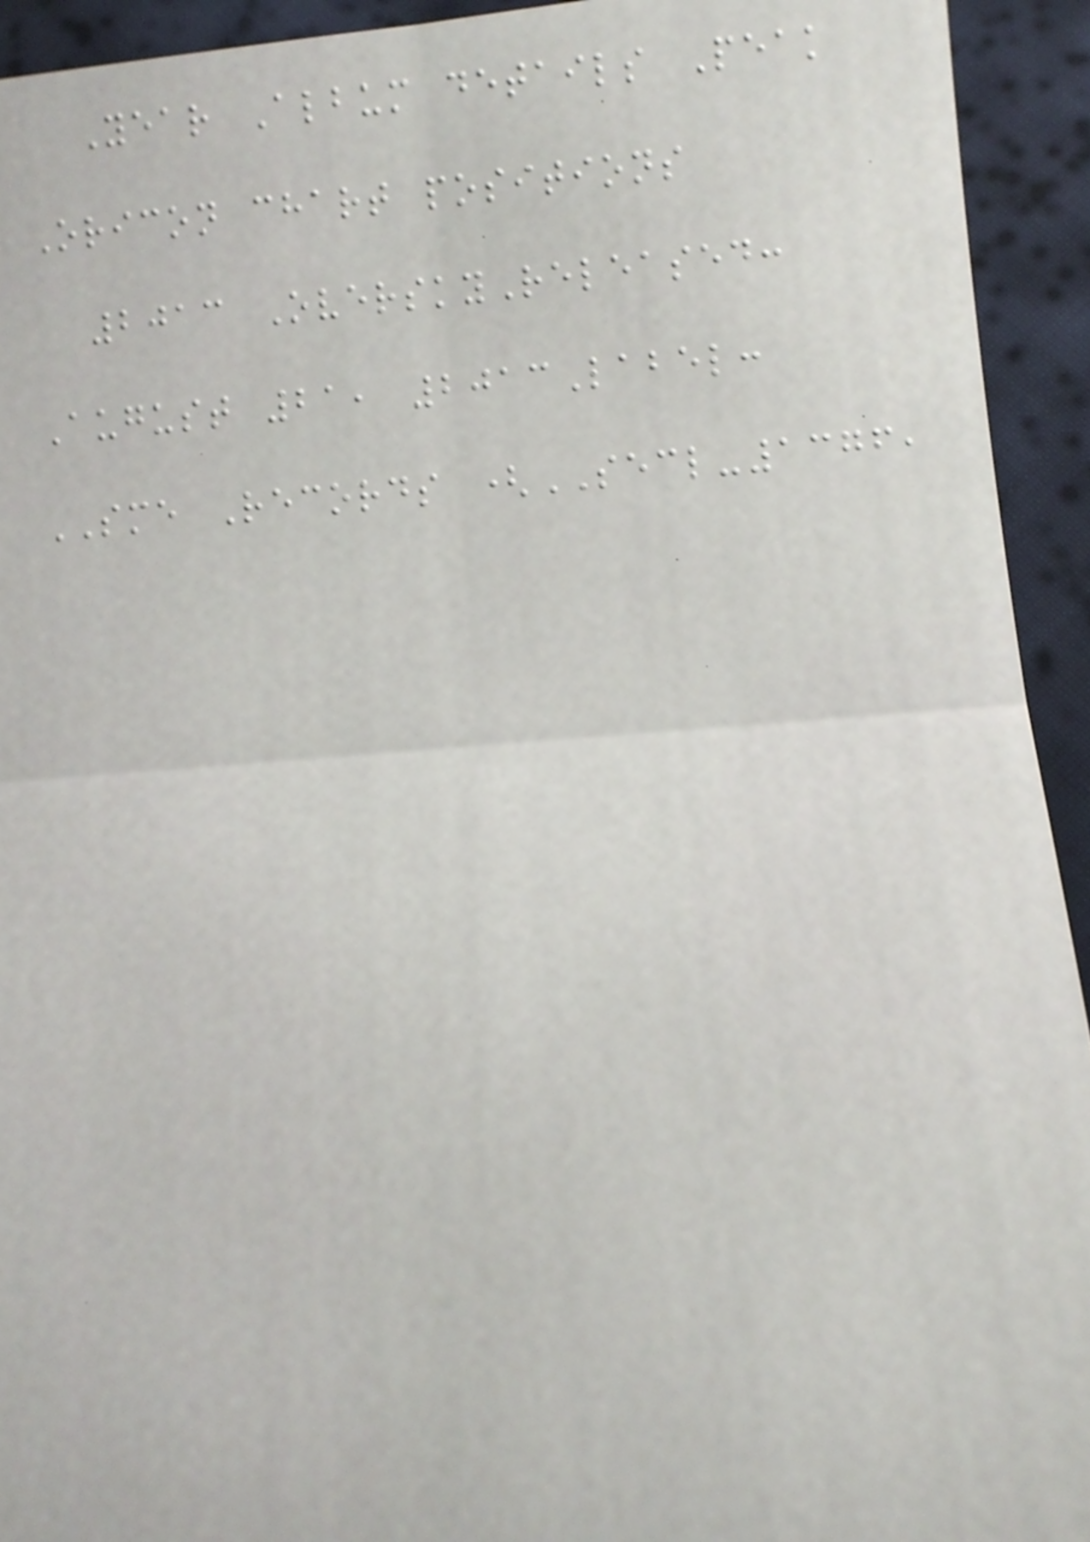Year Album details Peak
Oricon chart positions
2013 OverskyReleased:
August 21, 2013Label:
SME Records (SECL-1376,
